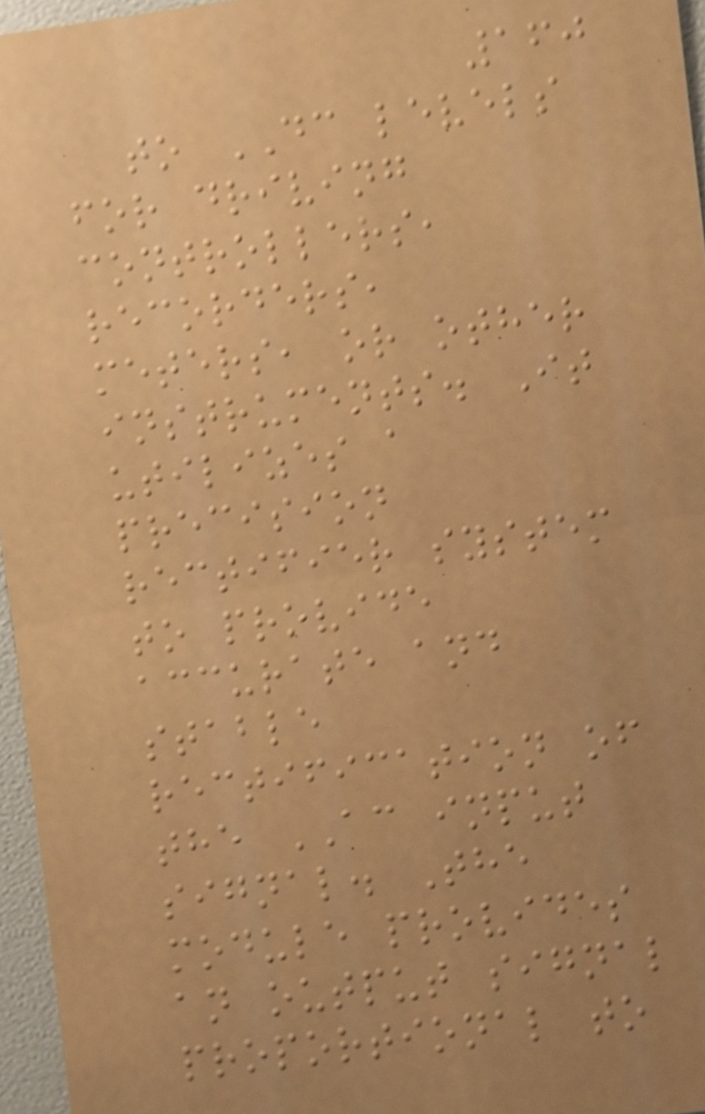160
to DC levels
for driving
controllers,
recorders,
meters, or other
instruments. It
utilizes a
precision
rectifier system
to provide
accurate and
stable
rectification of
the AC input
signal. The
module provides
an output signal
proportional to
